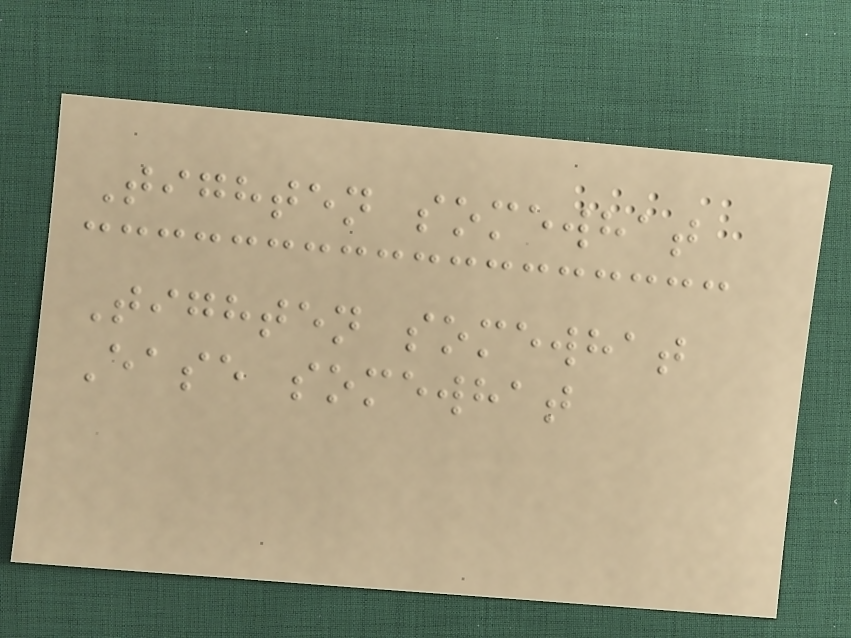Tighten somewhat
Tighten somewhat
Ease somewhat
